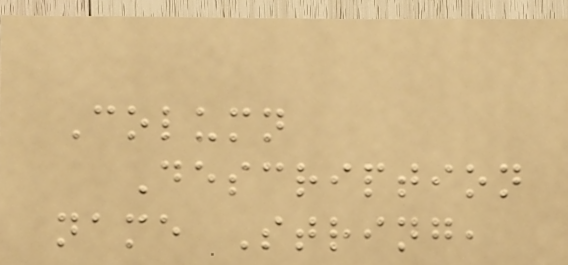Column
Description
name String,
